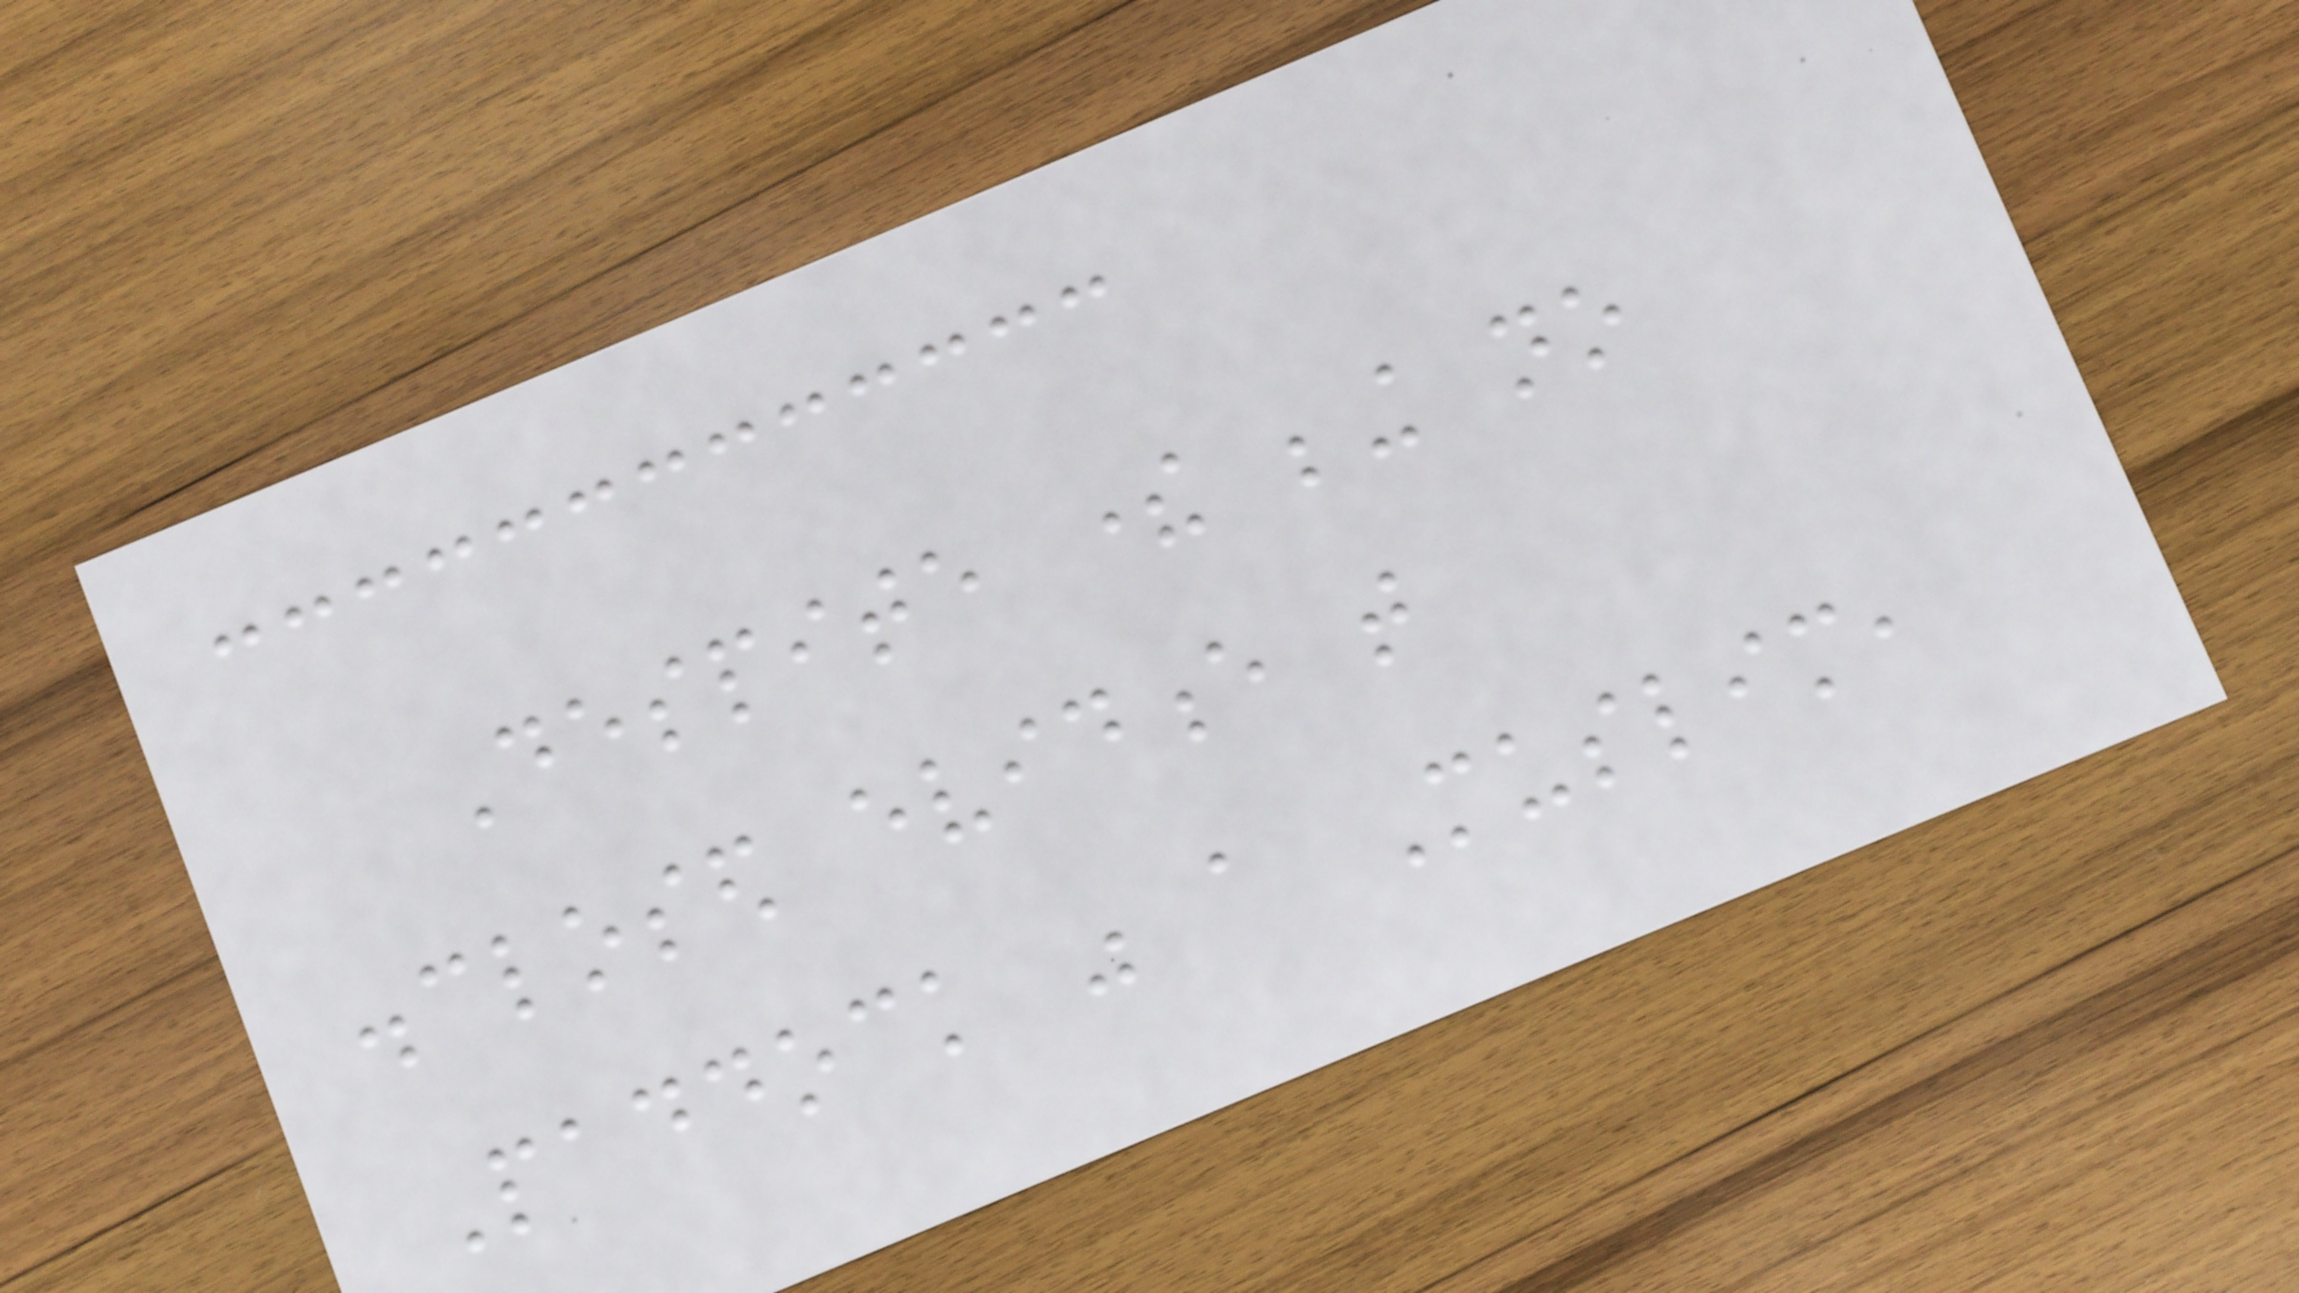Despite there being no
disclosed evidence that
Paddock was a Muslim,
